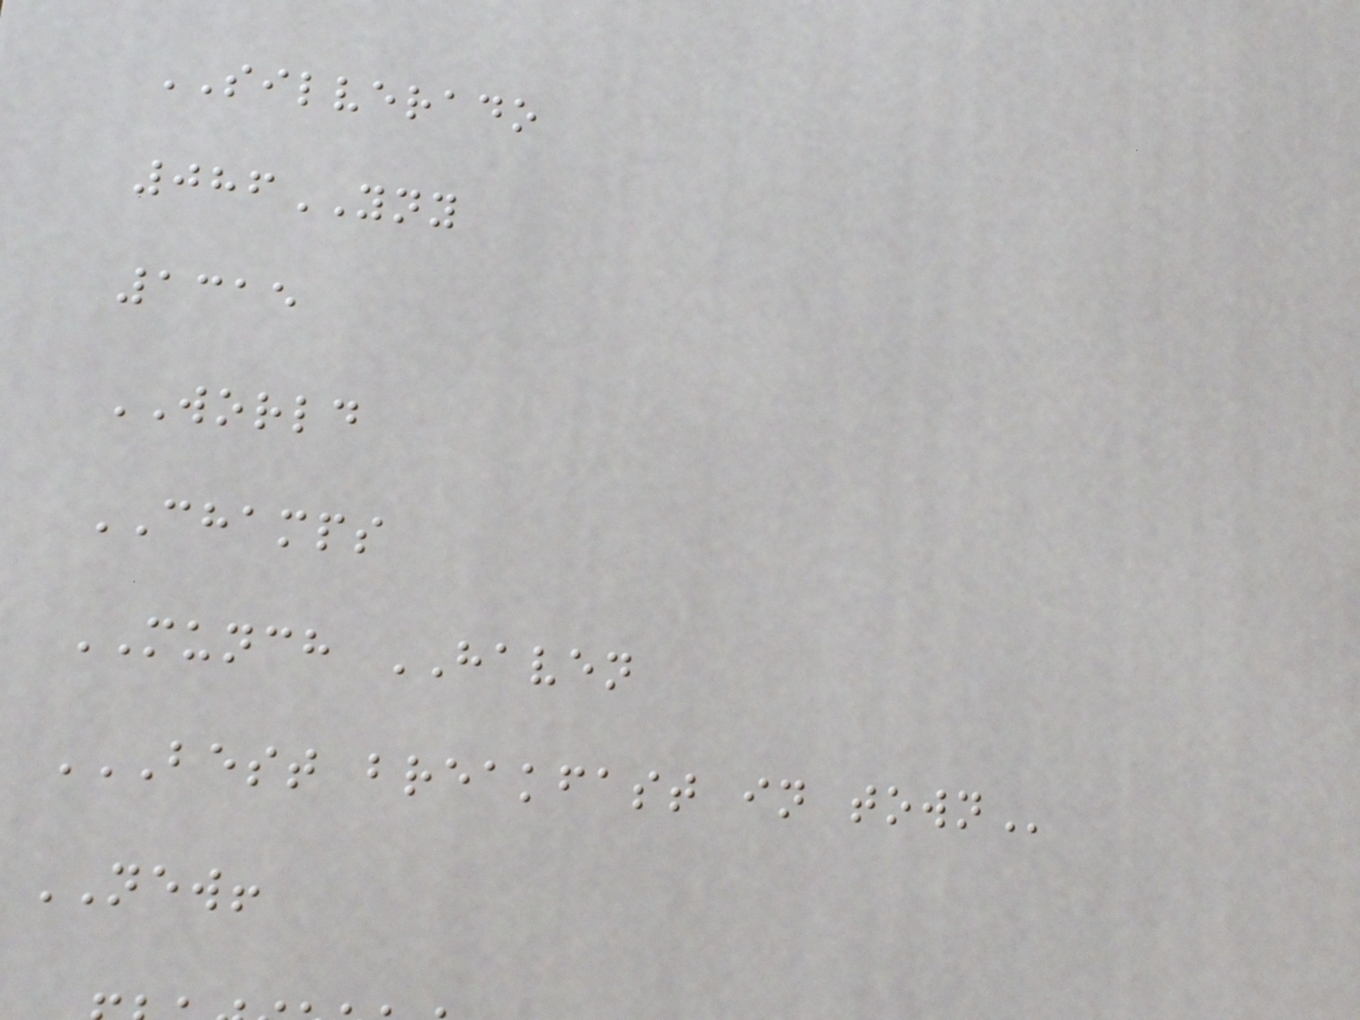SILVERADO
086YNY
1315
WORLD
CHAMPS
MUNCH HAVEN
BEST BREAKFAST IN TOWN
NEW!
